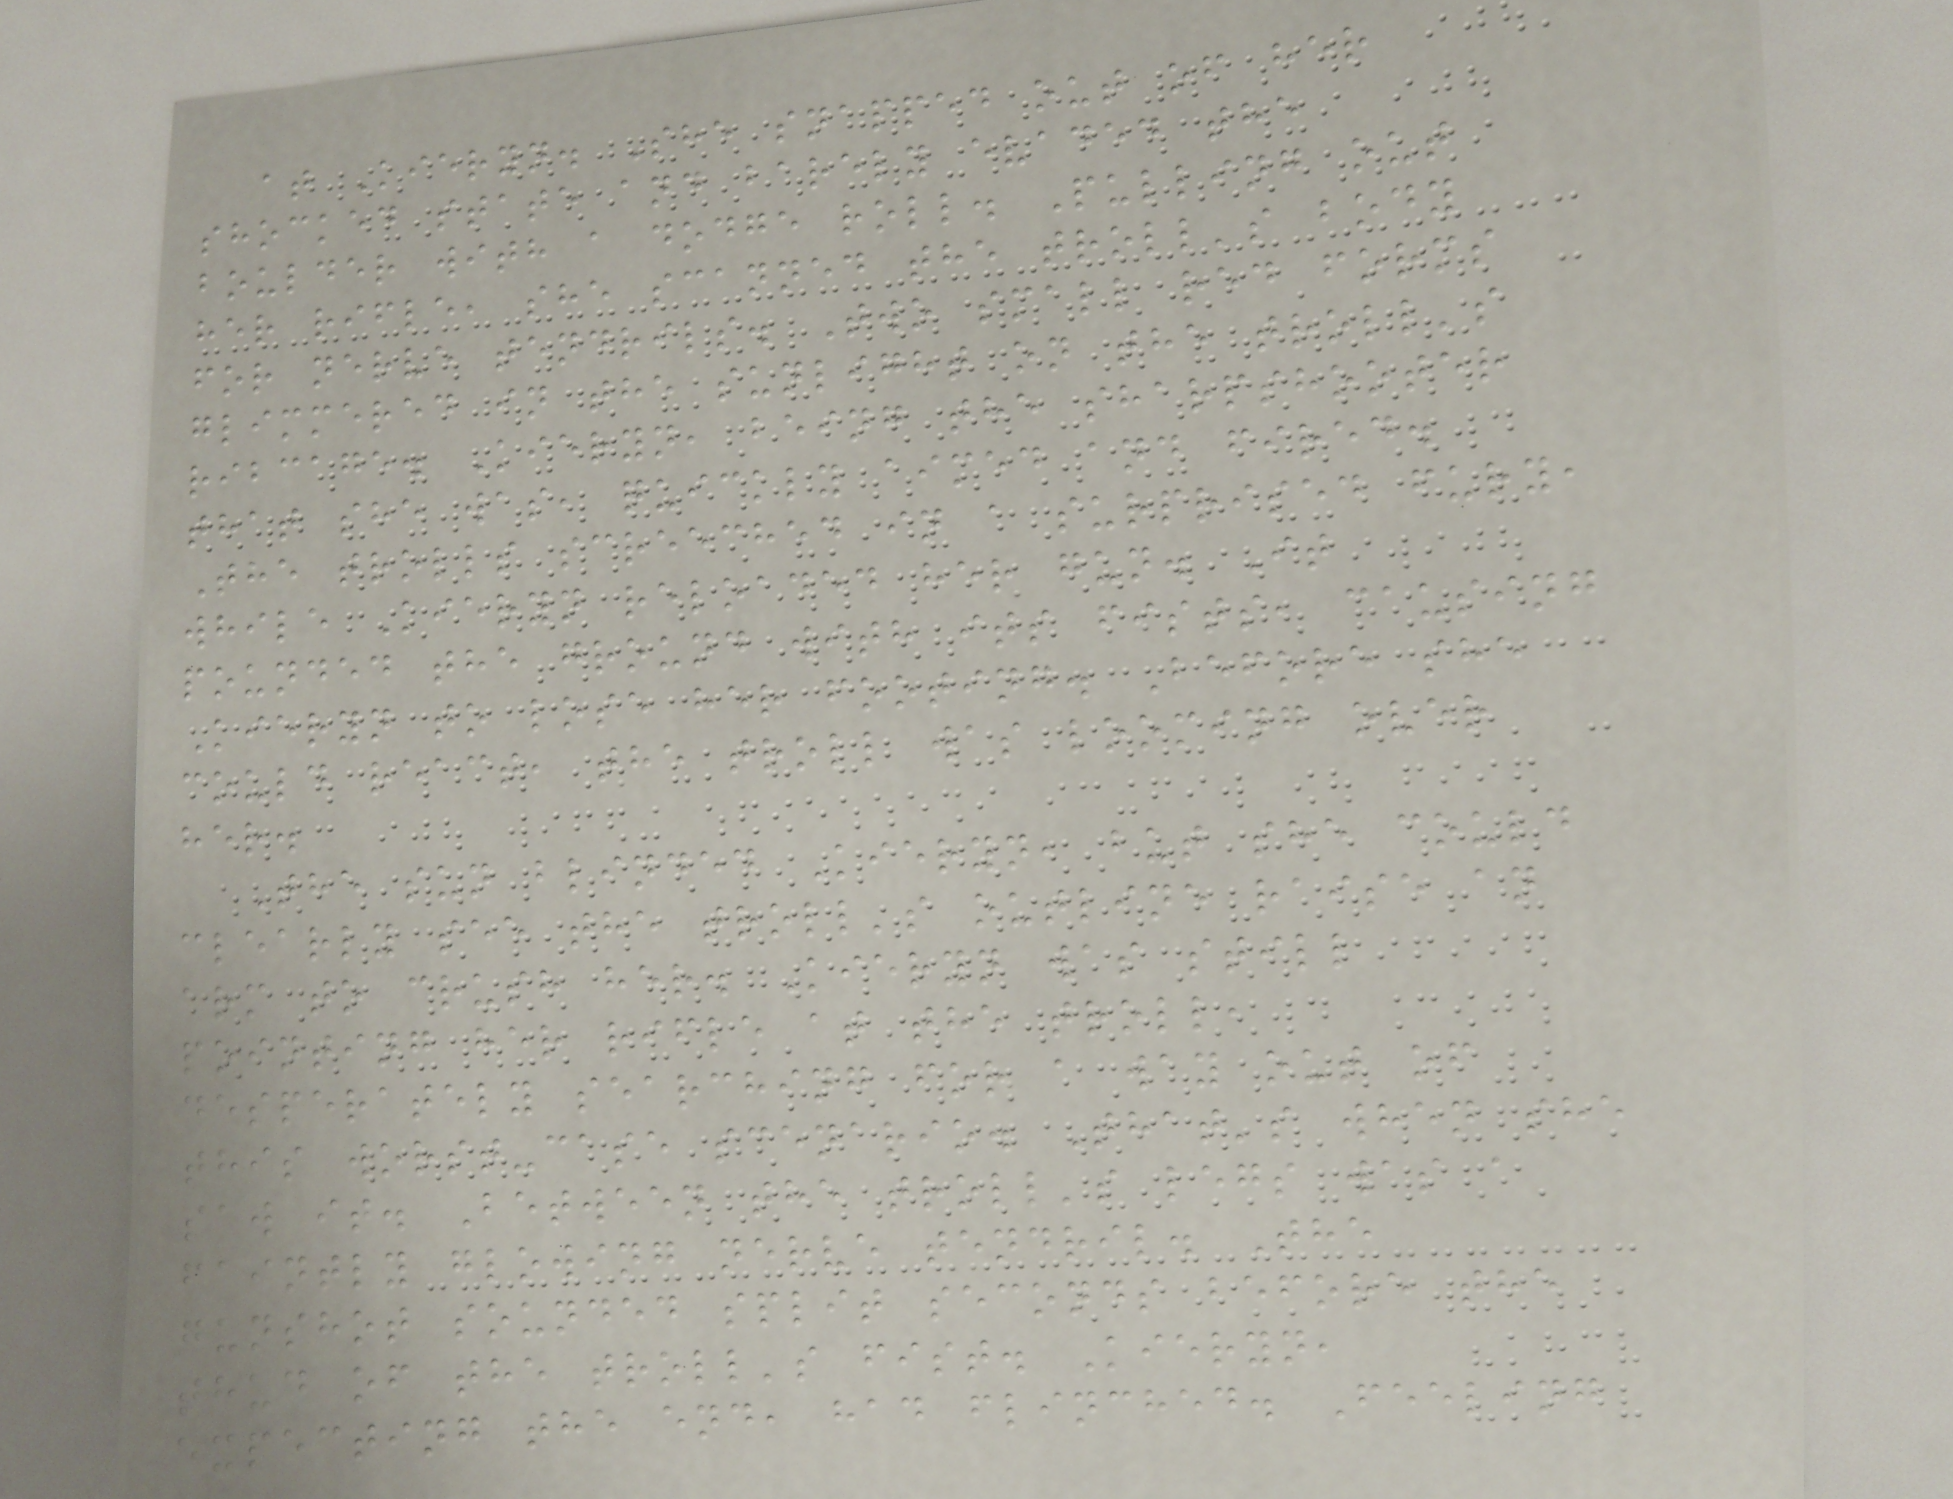at Kieryn. She snapped out of her
shocked state and barely evaded the
boulder with a dodge roll. Pulling out
her rifle, she scanned the troll's body
for nerve tendrils. Two small red forms
glimmered in the sunlight on the troll's
ribcage. Kieryn, being the sharpshooter
that she was, quickly aimed and fired.
The trolls screeched in a surprised fury,
while Kieryn reloaded her gun. It
pounded the ground with its fists, causing
Kieryn to lose her footing. Before she
could react, the troll was looming over
her.
The sun blinded Kieryn, but she could
clearly see the troll's outline raise an
arm to crush her. Kieryn was still
pointing her rifle at the troll,
desperately searching for a way out of
this worst-case scenario. That's when she
saw it. Between the troll's legs was a
faintly glowing nerve tendril. The
gunshot sounded split seconds before the
thud of the troll's fist. Kieryn,
expecting the end, had flinched. Feeling
